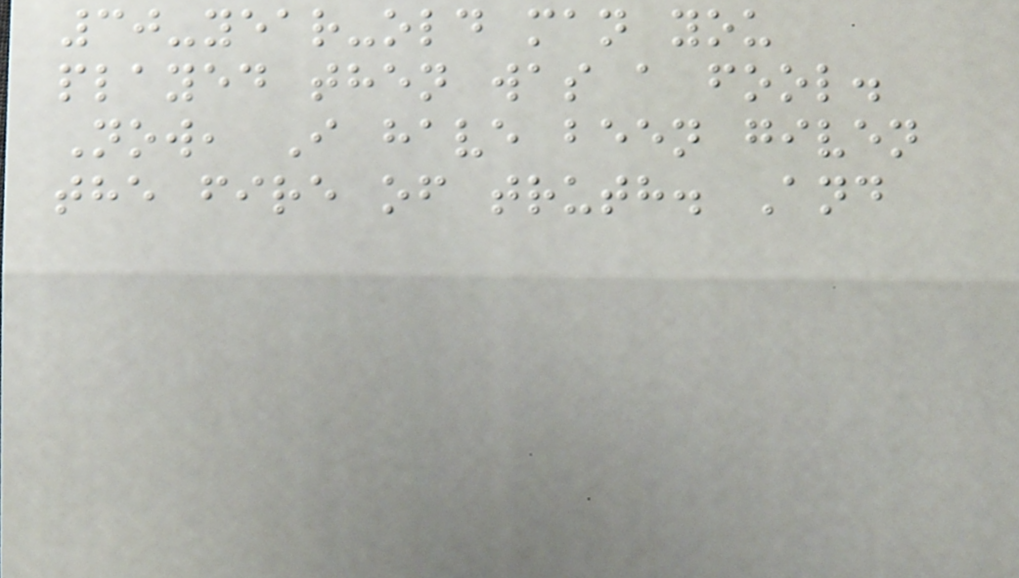30-year-old man you
played then was a fool.
Now, I have been given
the fire of truth. And
